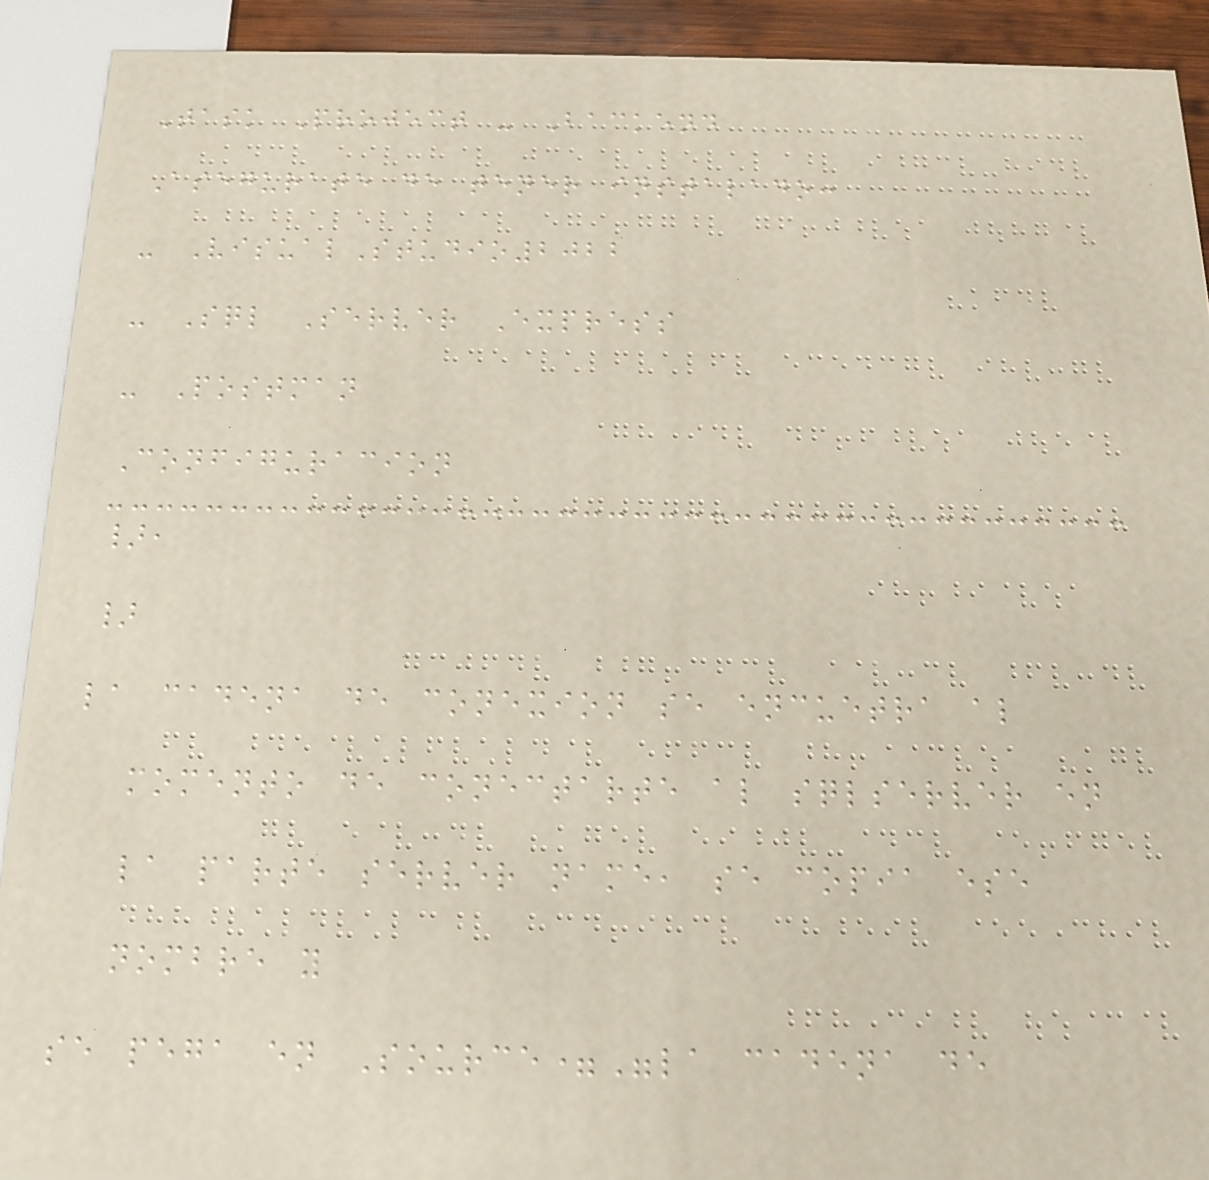Task Project - Backend
Asegurate de tener instalado:
- VisualStudio2022
- Sql Server Express
- Postman
Configuracion
},
}
la cadena de conexion se encuetra al
momento de conectarte al sqlserver en
la parte server name, se copia ese
nombre y
se pega en Source="la cadena de
